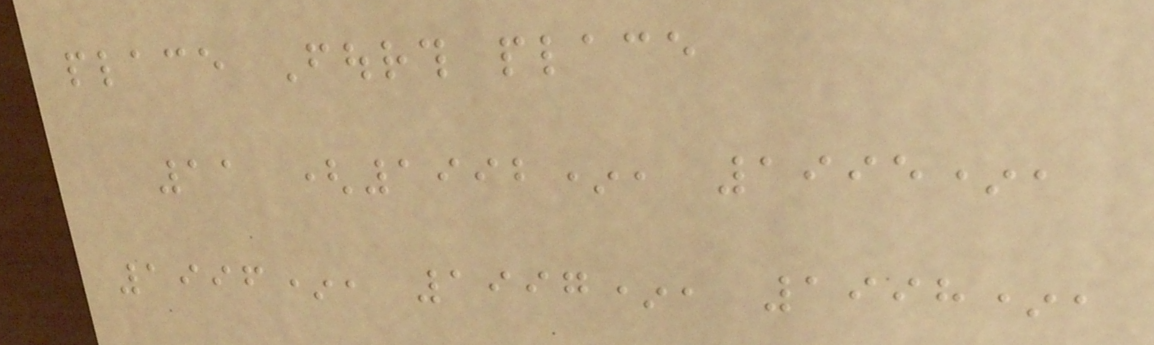place Fourth place
11 (1992*, 1995*,
1996*, 1997*, 1998*,
